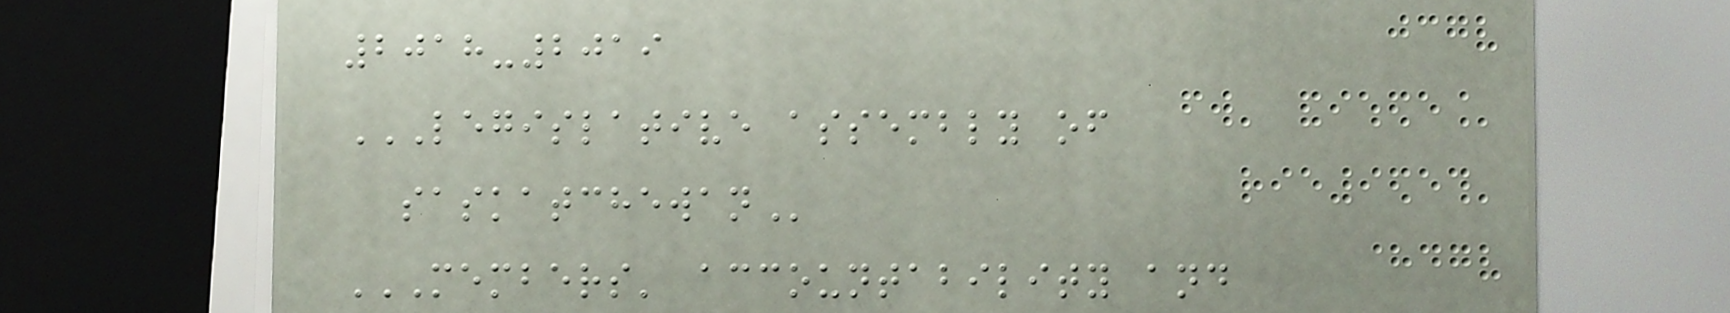2018-2019
LEGISLATIVE ASSEMBLY OF
SASKATCHEWAN
MEMBERS' ACCOUNTABILITY AND
